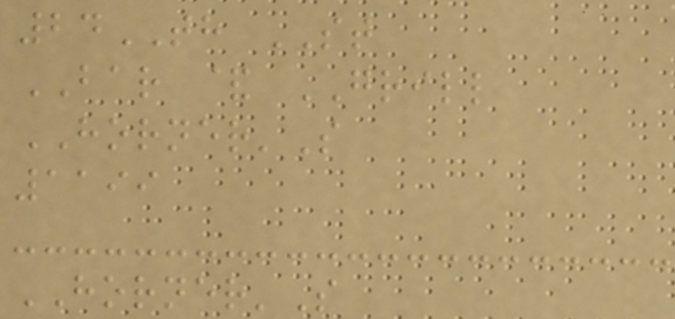24TH ST
BAR & GRILL
HORNER'S
1199
HORNER'S
